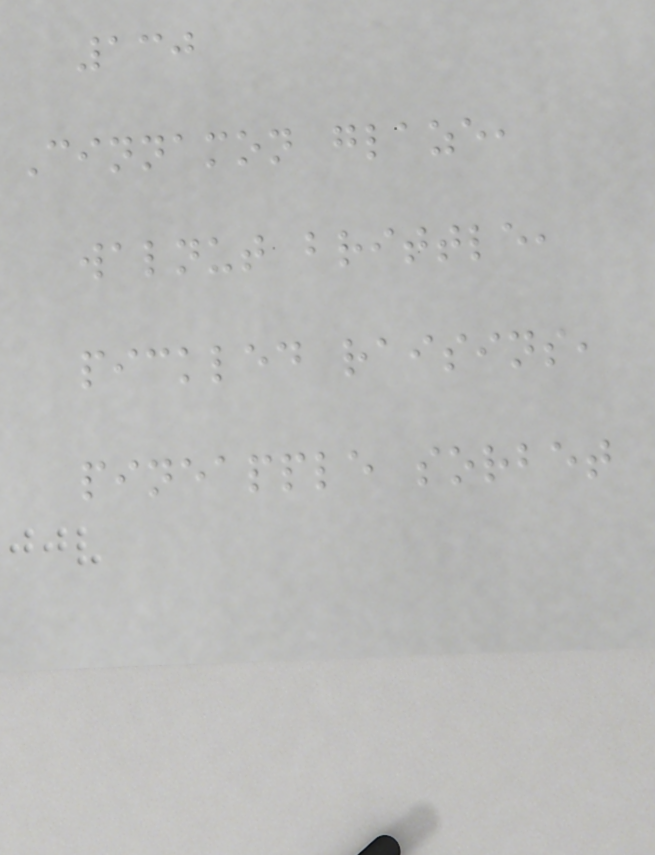130
Cinnamon glaze,
walnut brittle,
pickled raisins,
pineapple sorbet
